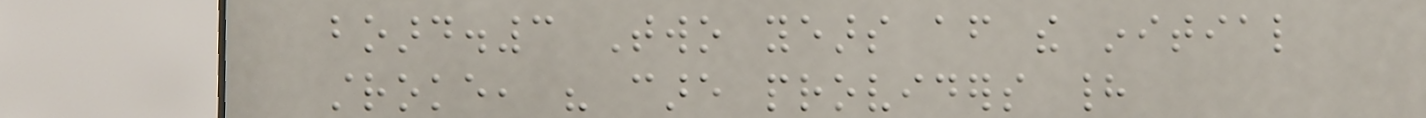board.3 Two years after the initial
stroke, his care providers had
